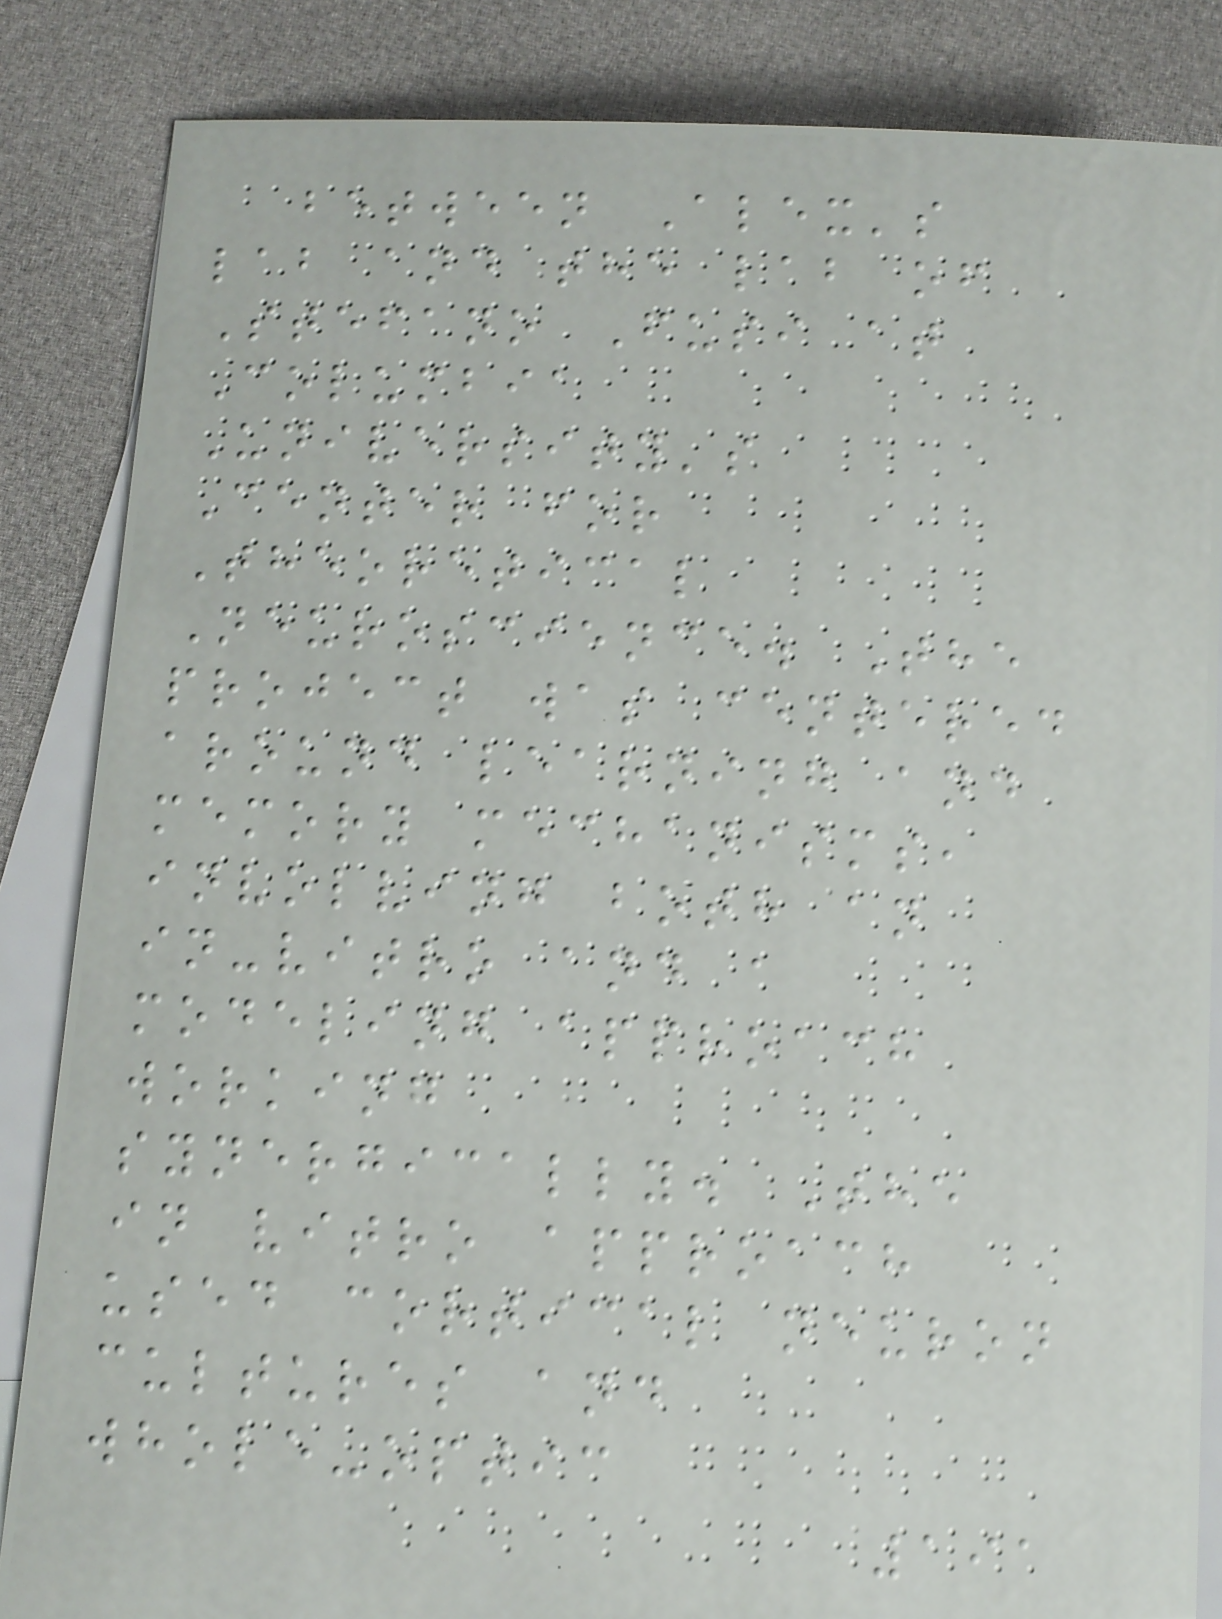between Alex's
lab and the lab of
Stefano Fusi at
Columbia
University's
Center for
Theoretical
Neuroscience. The
project was centered
around learning and
memory mechanisms,
involving both an
in-vitro and a
modeling approach
working
synergically. The
in vitro approach
used cortical neuron
cultures and
whole-optic
191
